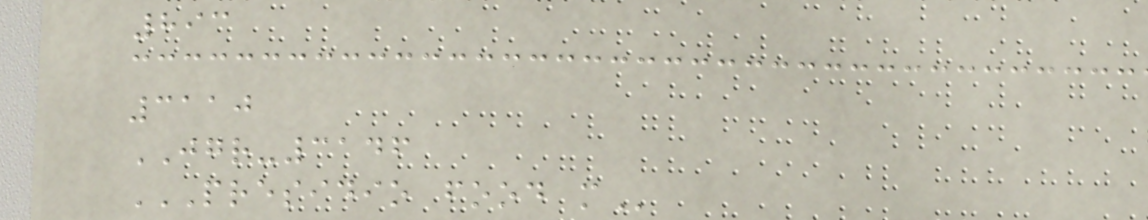893
3110
JGR-3146
PRESIDIO FOOD M
